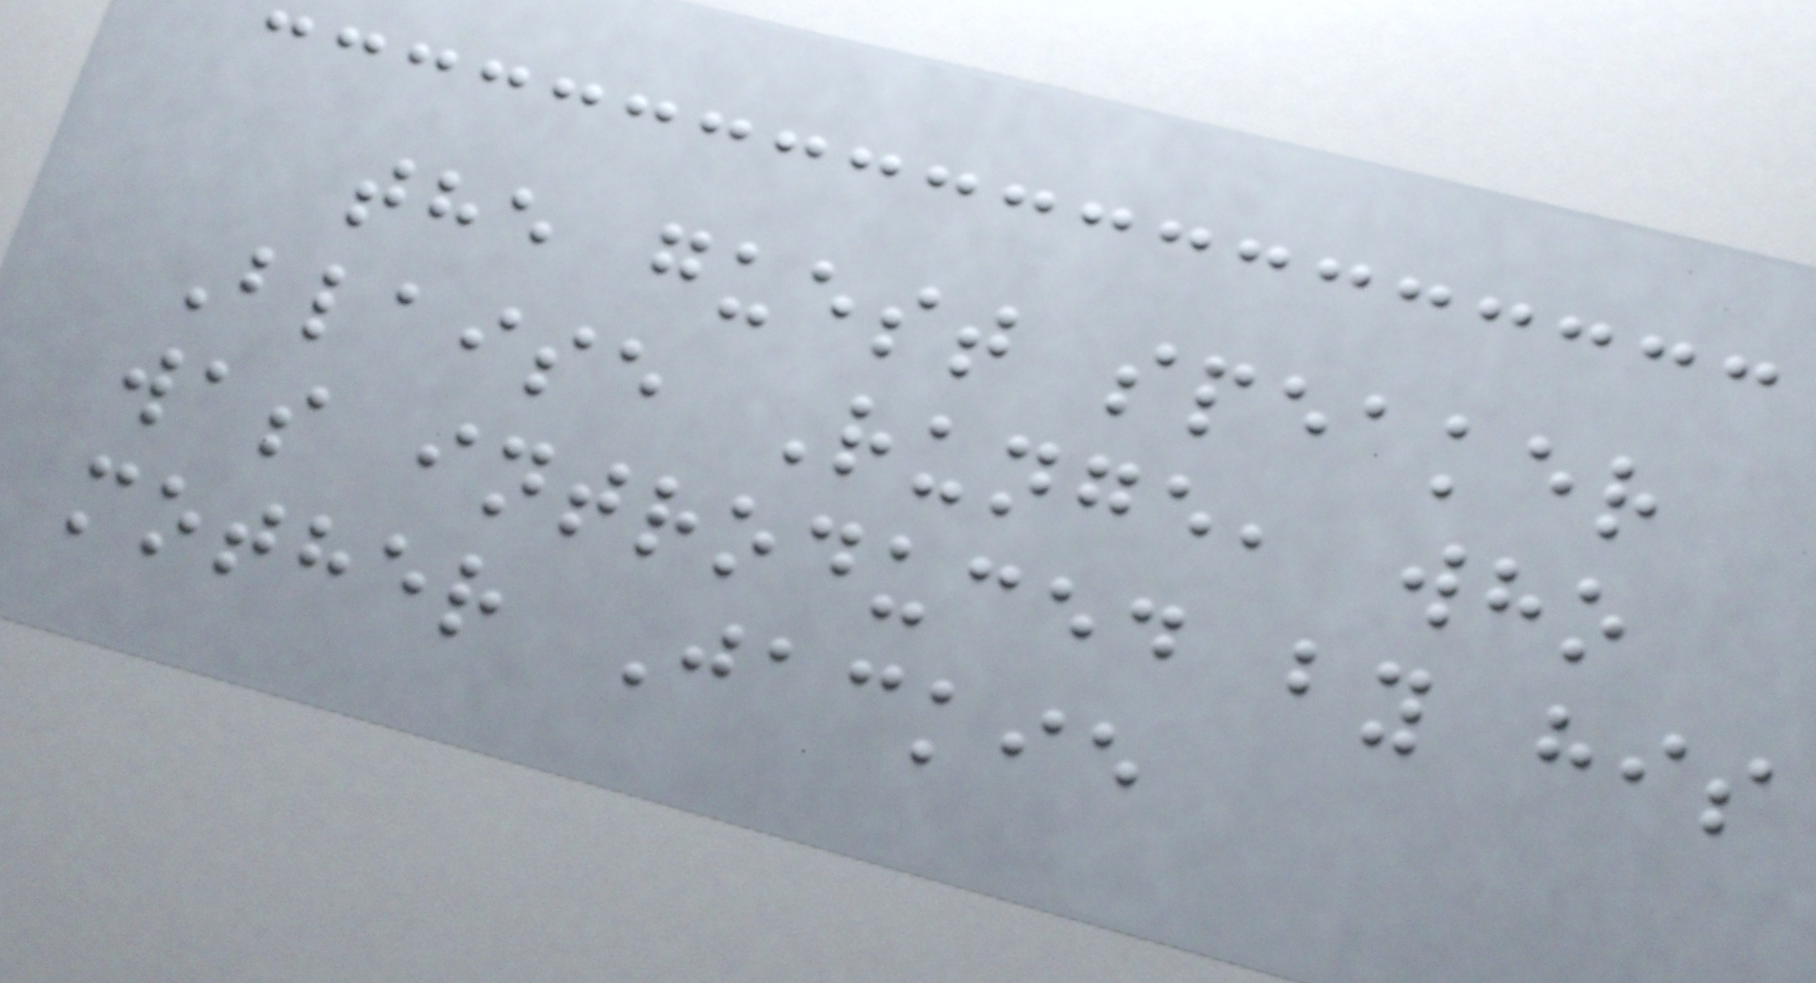the guest speaker
Blaise Runge, who
was introduced by his
mother Jackie
